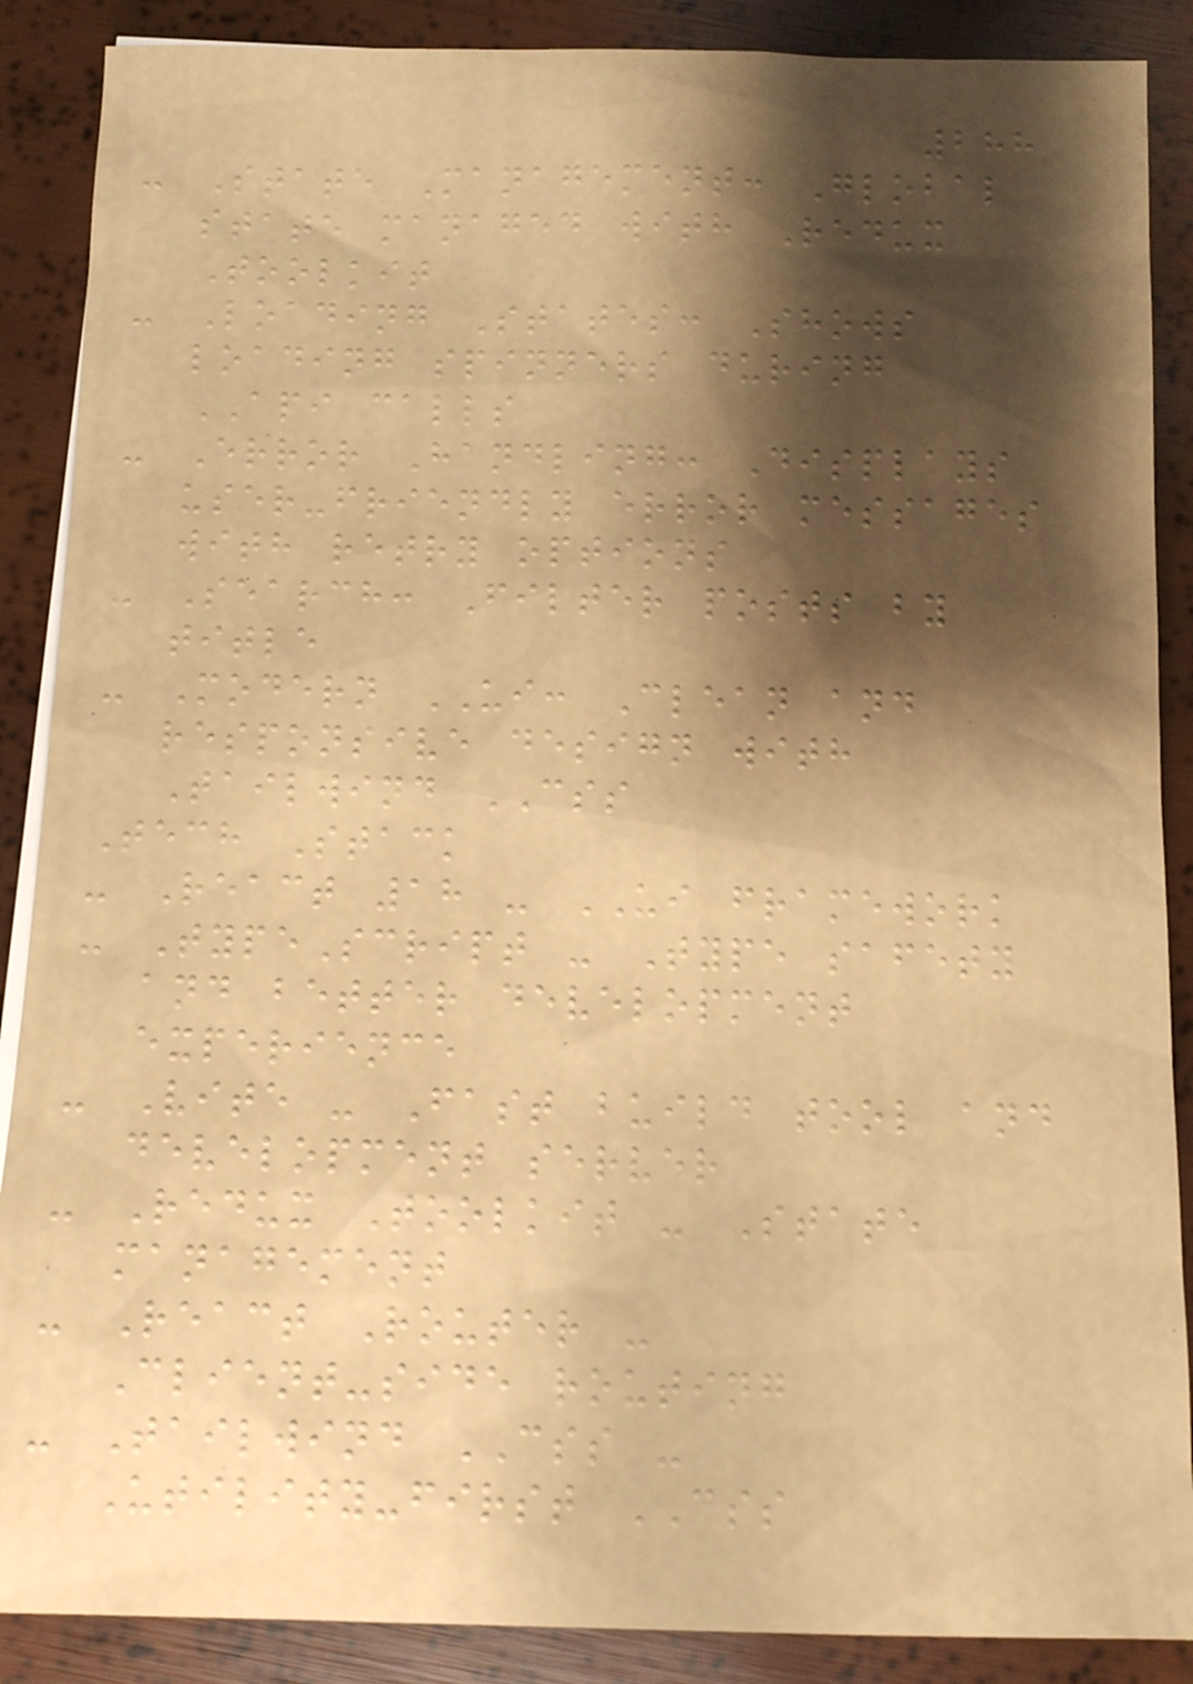288
- State Management: Global
state managed with Redux
Toolkit
- Loading States: Shows
loading spinners during
API calls
- Error Handling: Displays
user-friendly error messages
with retry options
- Search: Filter posts by
title
- Modern UI: Clean and
responsive design with
Tailwind CSS
Tech Stack
- React 18 - UI framework
- TypeScript - Type safety
and better development
experience
- Vite - Fast build tool and
development server
- Redux Toolkit - State
management
- React Router -
Client-side routing
- Tailwind CSS -
Utility-first CSS
